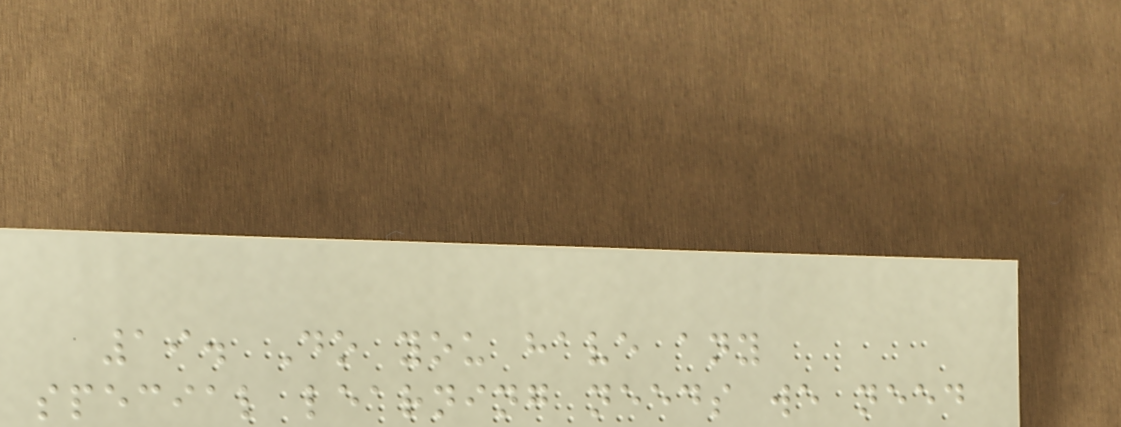19. Do you have any
special learning needs we need
